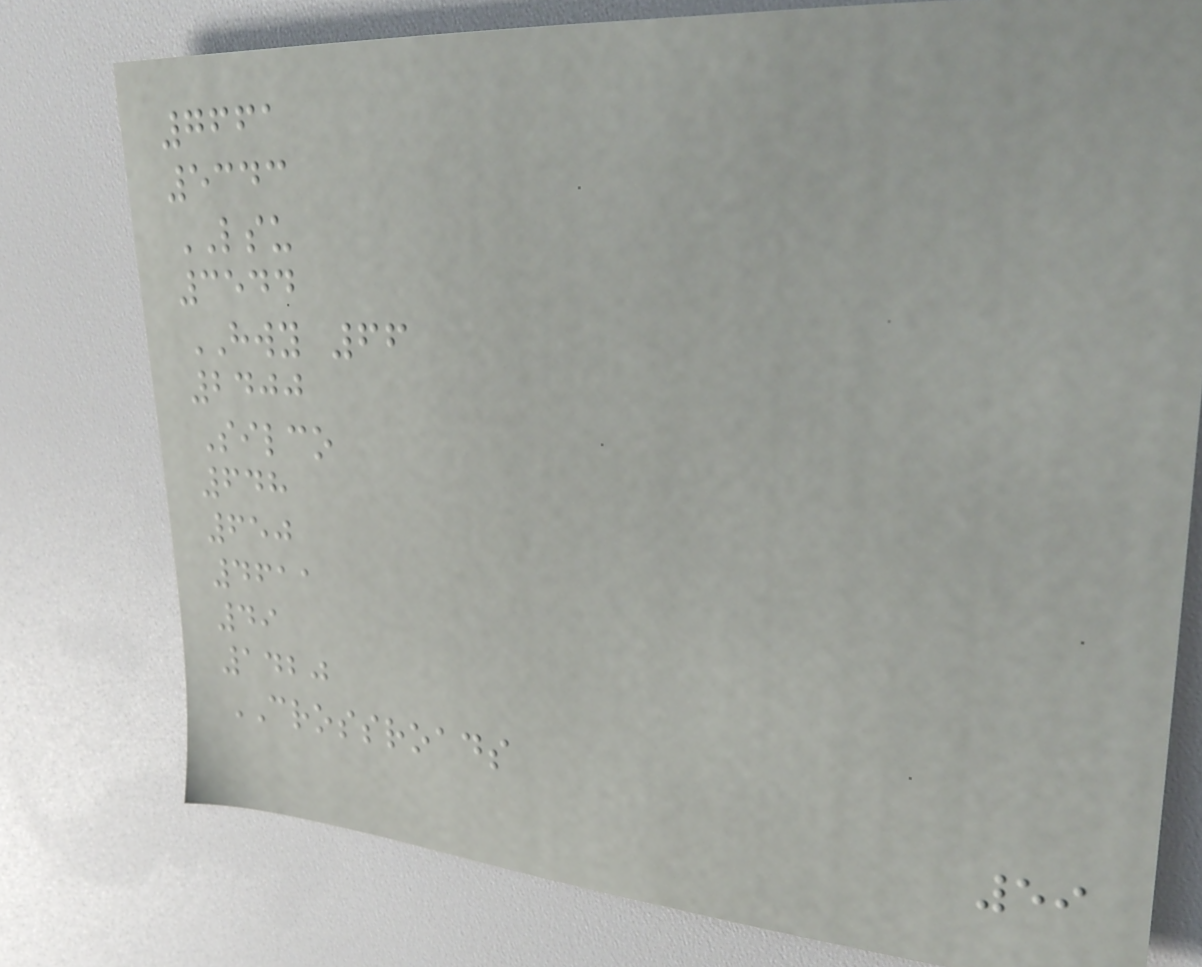7661
5343
LSU
3544
HWY 66
2400
Silco
648
650
4611
49
1420
CROSSROADS
59
